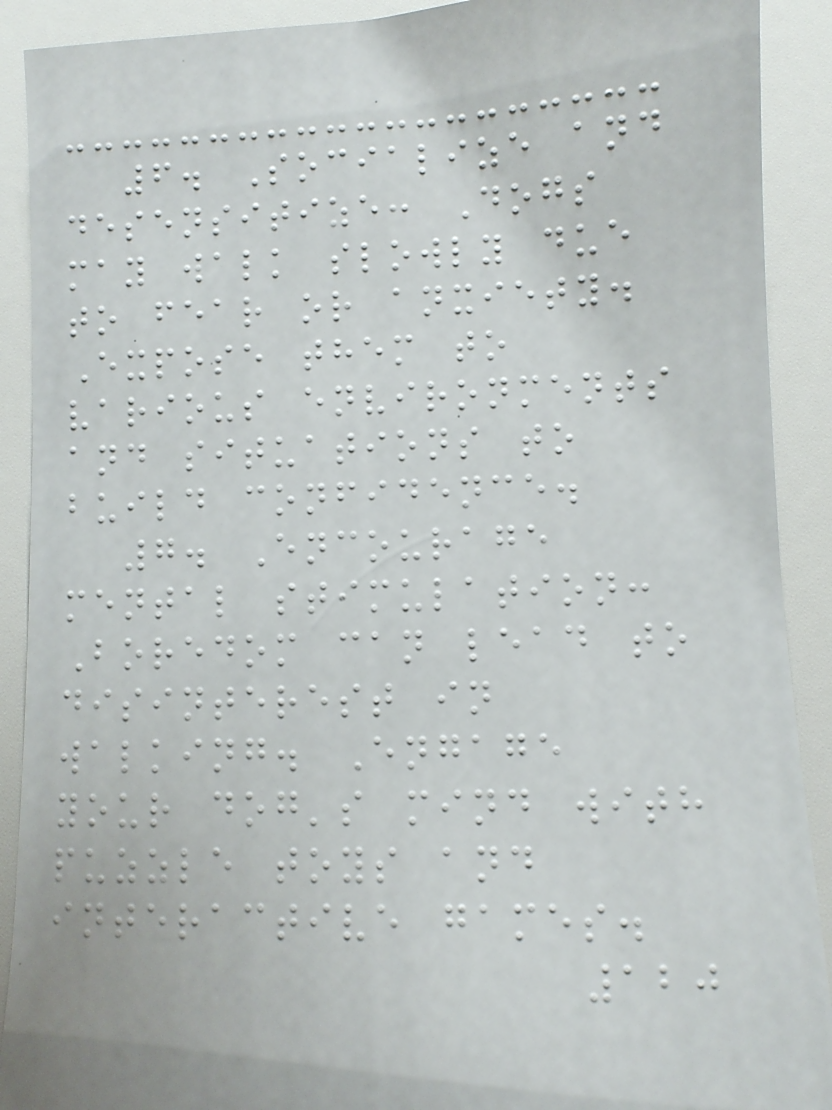6. Socialize and
desensitize: Dogs
may walk slowly due
to fear or anxiety.
Expose them to
various environments
and situations to
build confidence.
7. Encourage
mental stimulation:
Boredom can lead to
disinterest in
walking. Engage
your dog's mind with
puzzle toys and
interactive games.
120
